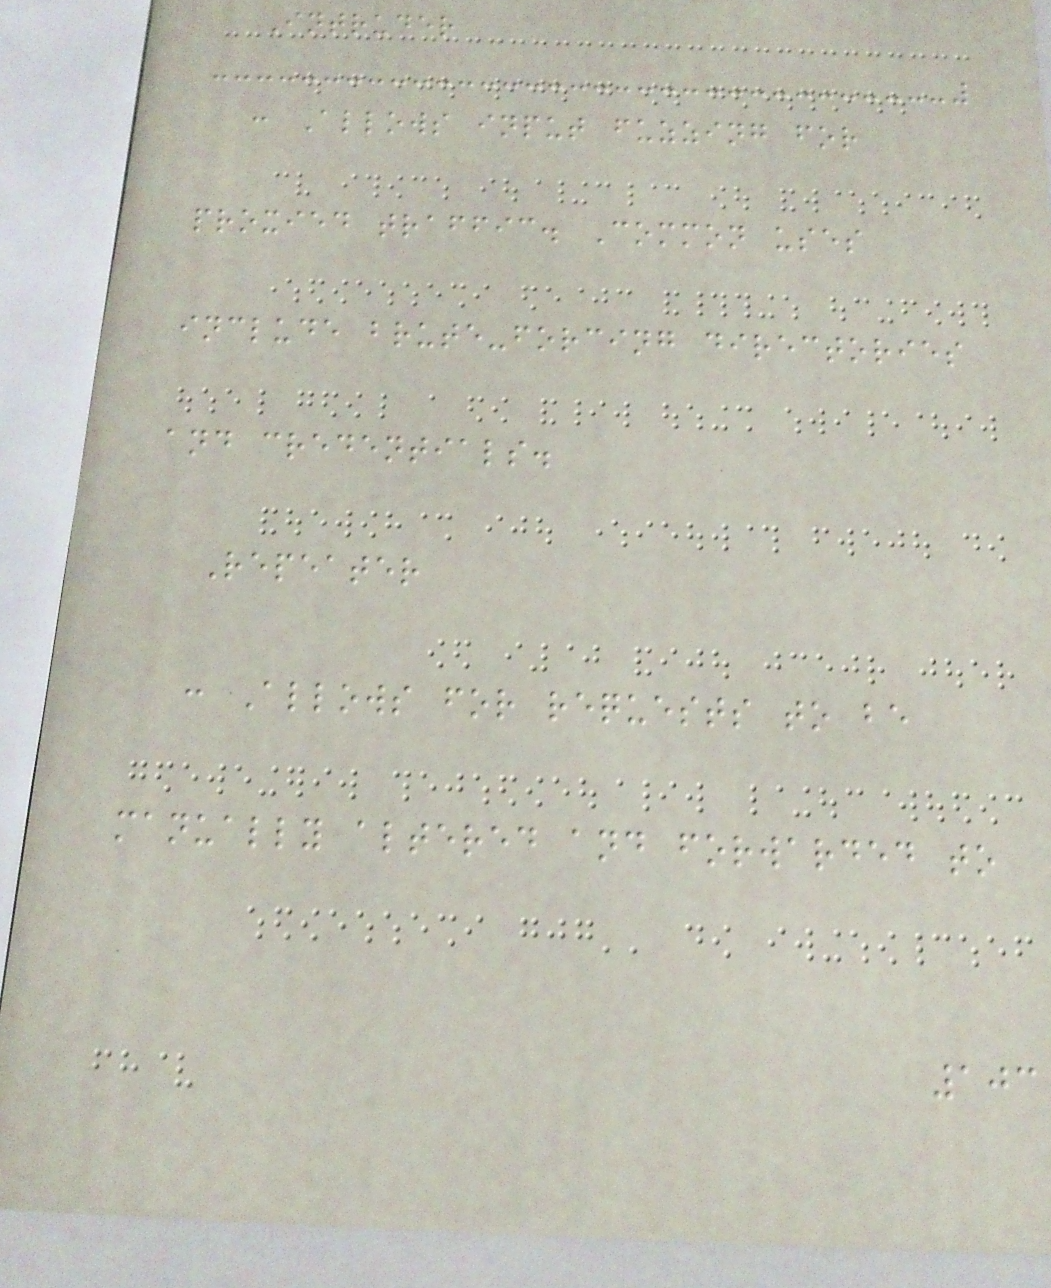Intruder
: Allows input fuzzing for
proxied traffic. Common uses
include brute-forcing directories
and credentials.
Repeater
: Allows for requests to be
manually altered and forwarded to
103
